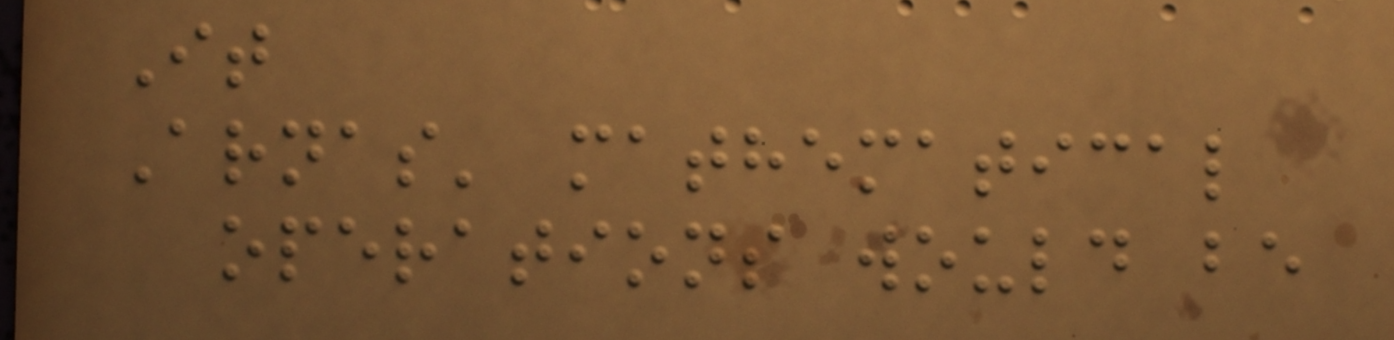It
Arnas' mathematical
operations would be
